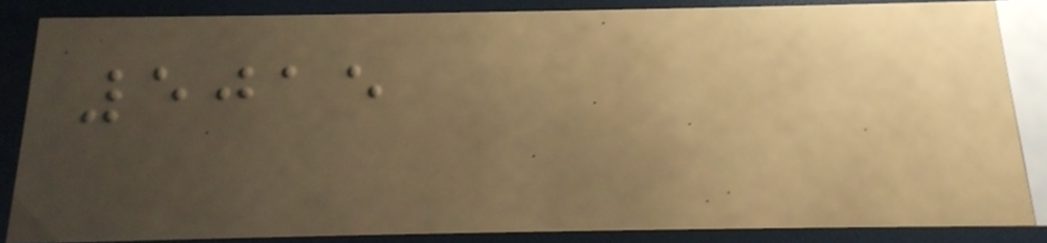5015
